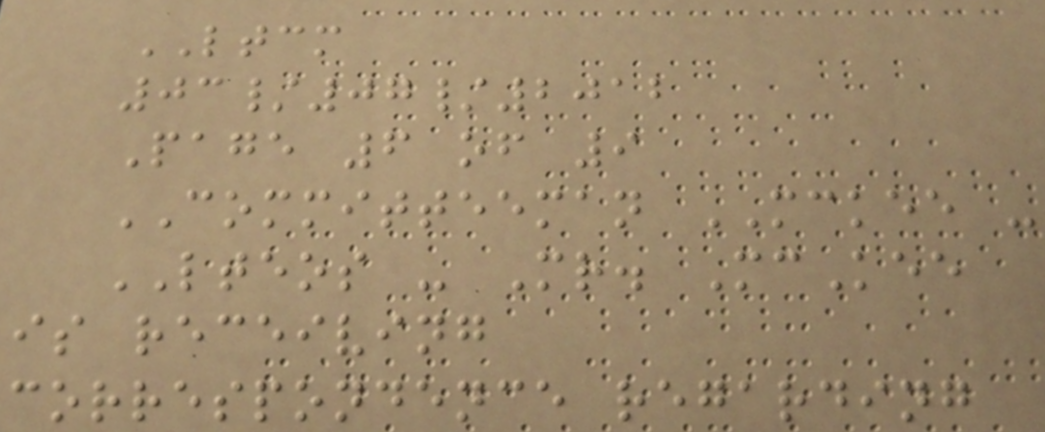LTCM
03/07/2012
Page 6 of 9
COMMITTEEMAN MCKEE -
LTEOS - Mr. McKee
is receiving
correspondence regarding
